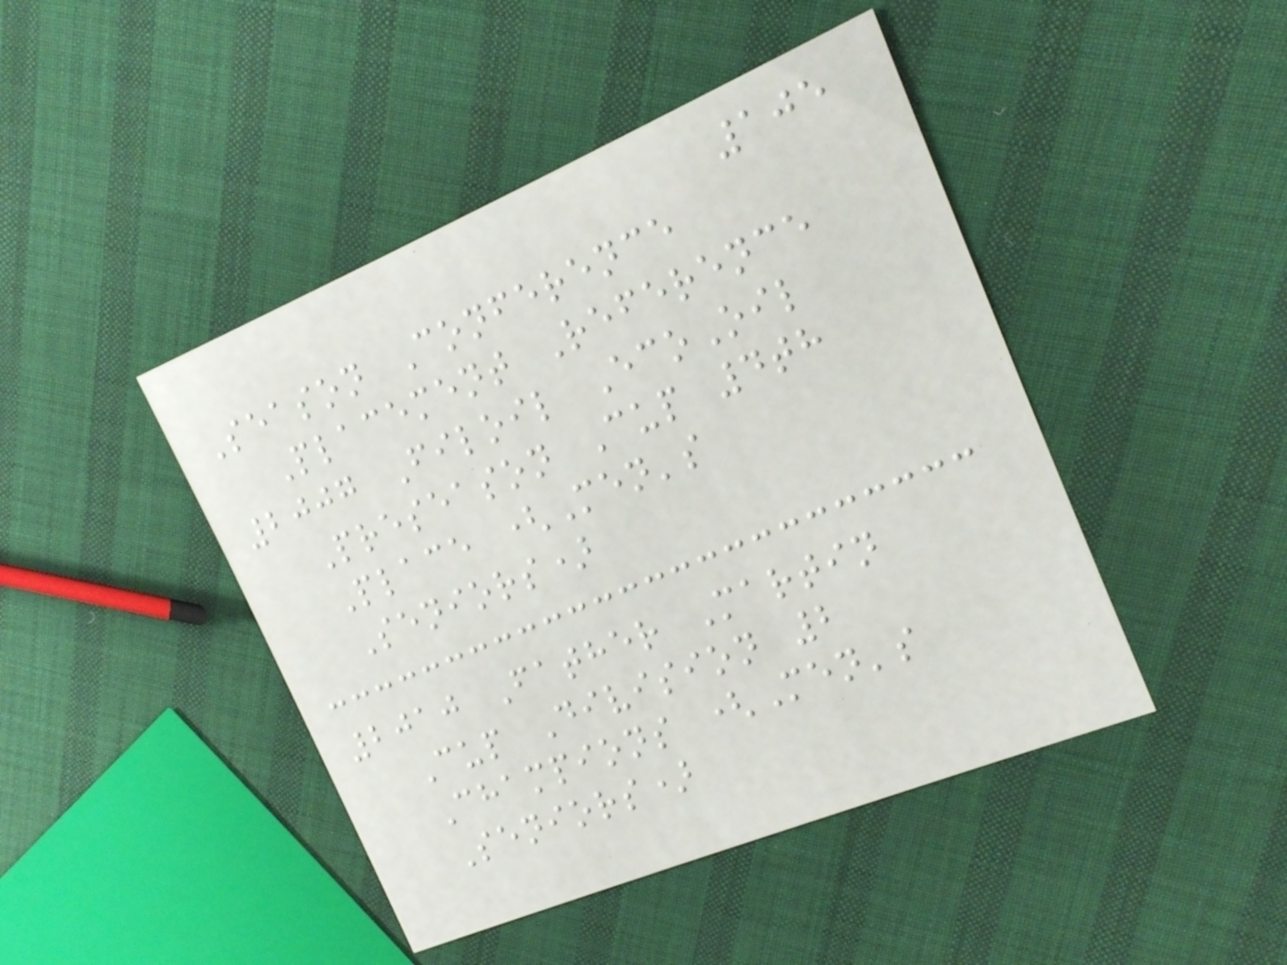105
Season Conference
Placement Reference
2007 Filoil EcoOil
Preseason Cup 4th
Place (Men's
Seniors)
2010 Father Martin
Cup Division 2
Champions (Men's
Seniors)
